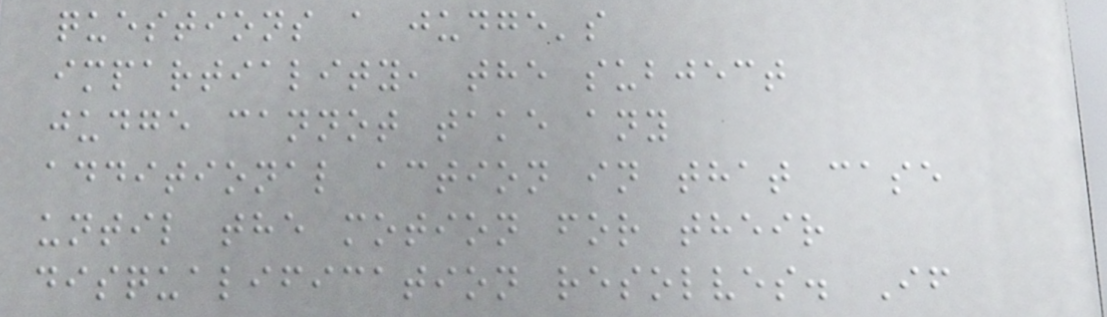questions a judge's
impartiality, the subject
judge cannot take any
additional action in that case
until the motion for their
disqualification resolves. If
